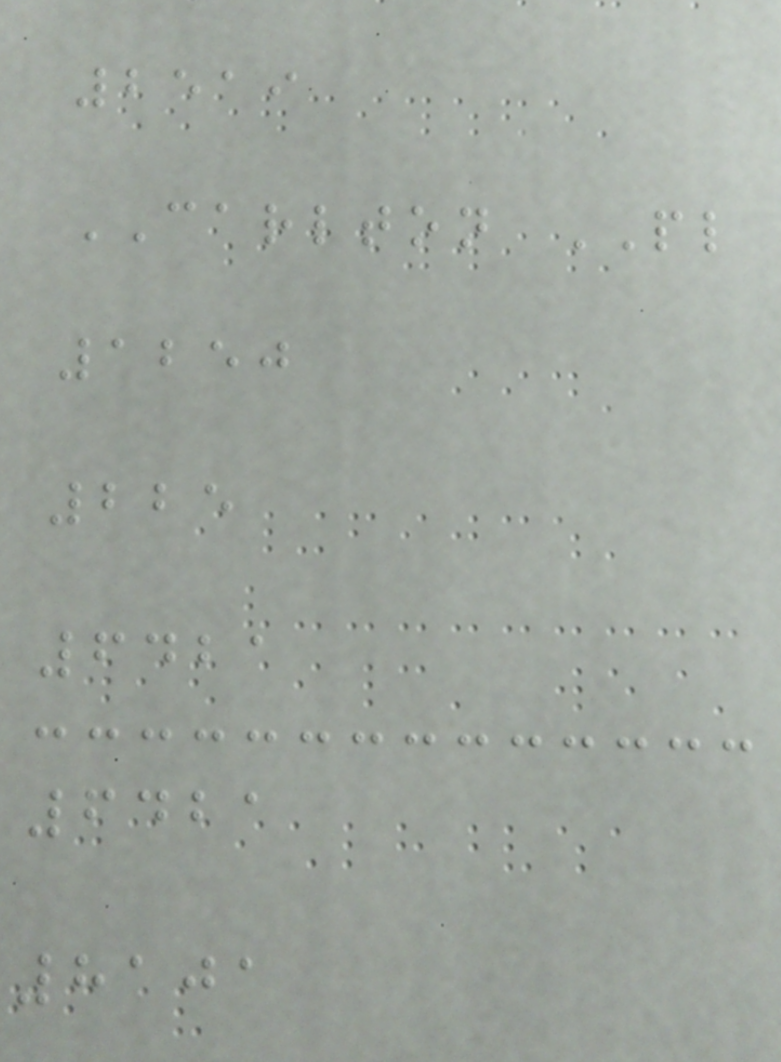2519
CARLTON PL
1250
225
6421
6421
8101
